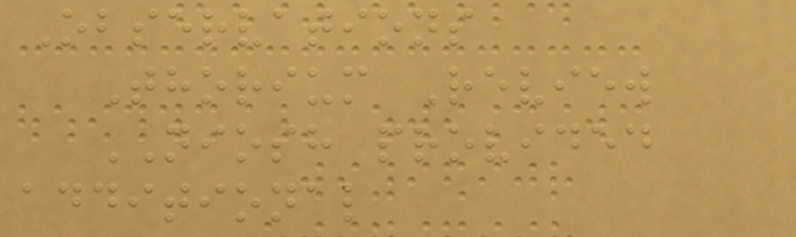Observations
Thorium Review
NIOSH provided
additional
